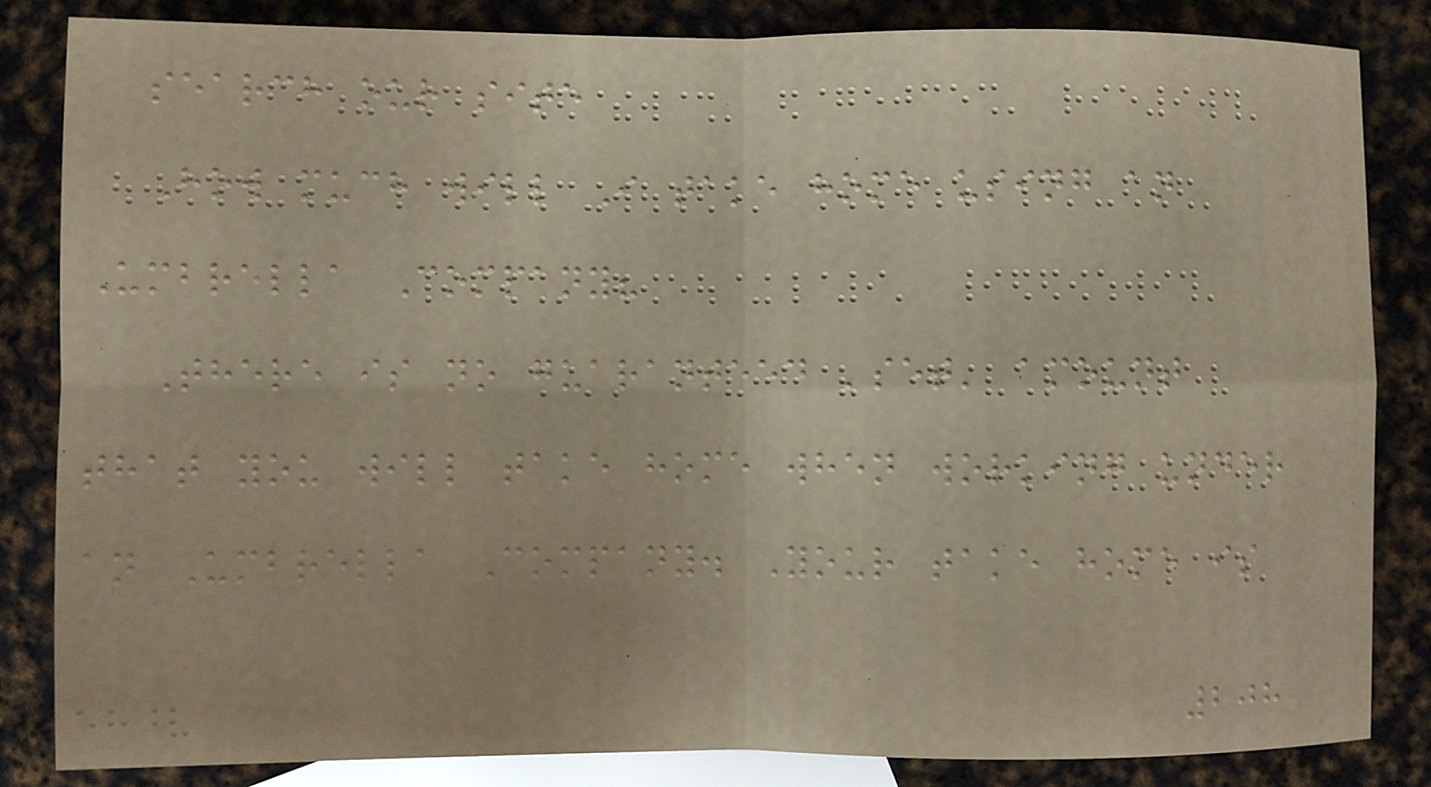search our site
How much will I take home using an
Umbrella Company?
There is no guaranteed 'set' amount
that you will take home when working under
an Umbrella Company. Your take home is
208
